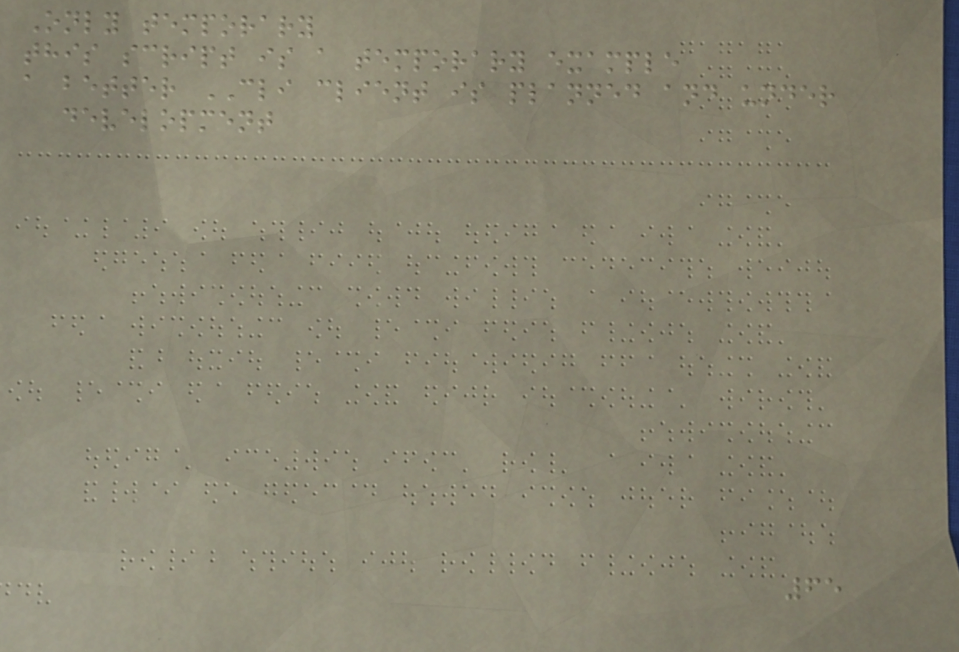Only temporary
this script is a temporary example
a better CLI client is planned and under
development
65
